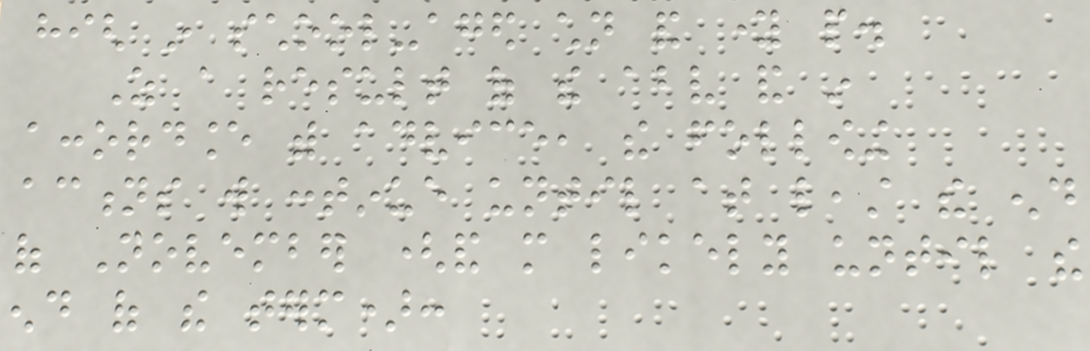high in school-aged children and young people.
As a result of the above and in
accordance with advice, the following
actions will continue until at least the end
of November (and more likely until the
end of the term):
